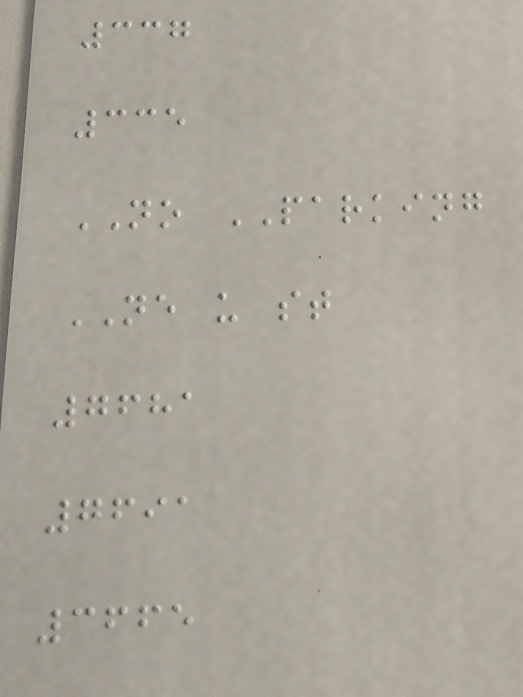337
335
NO PARKING
NE u st
7681
7691
3665
